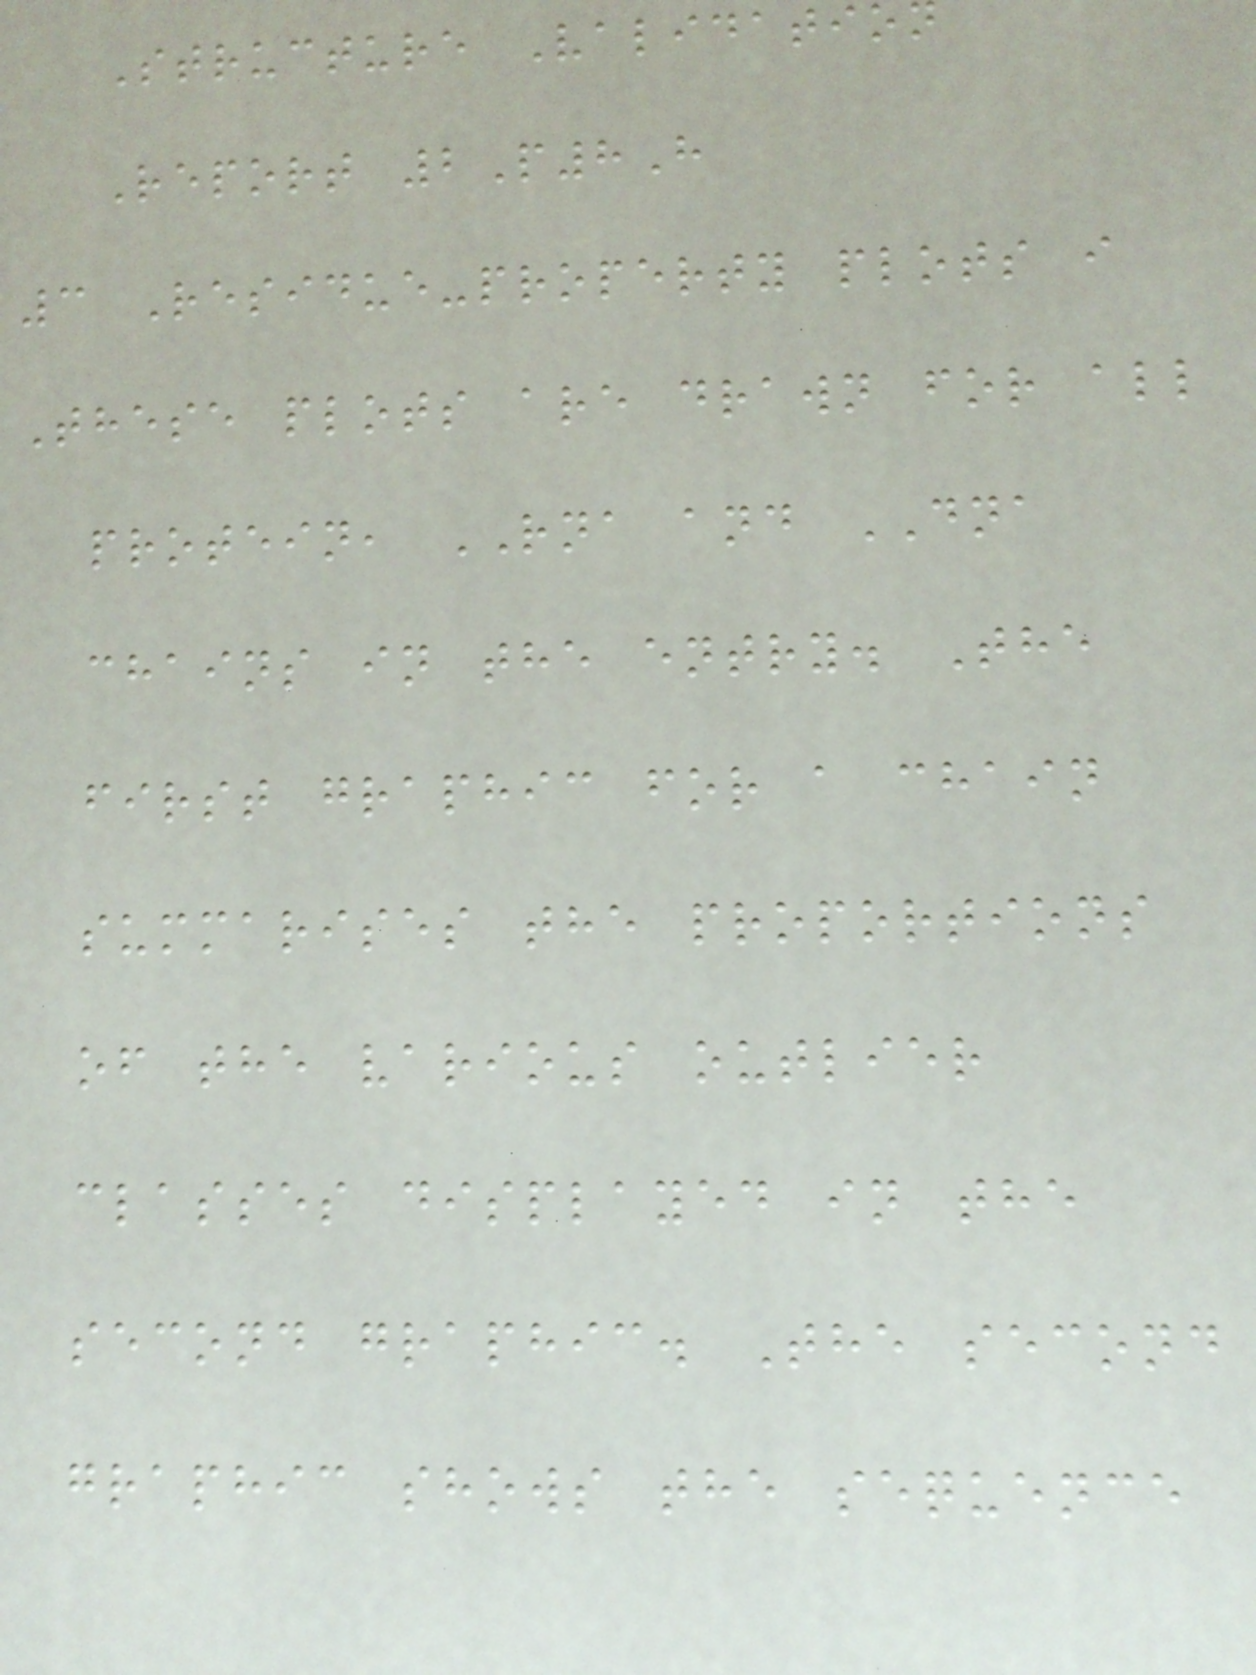Structure Validatio
Report 2P8H
3 Residue-property plots i
These plots are drawn for all
protein, RNA and DNA
chains in the entry. The
first graphic for a chain
summarises the proportions
of the various outlier
classes displayed in the
second graphic. The second
graphic shows the sequence
